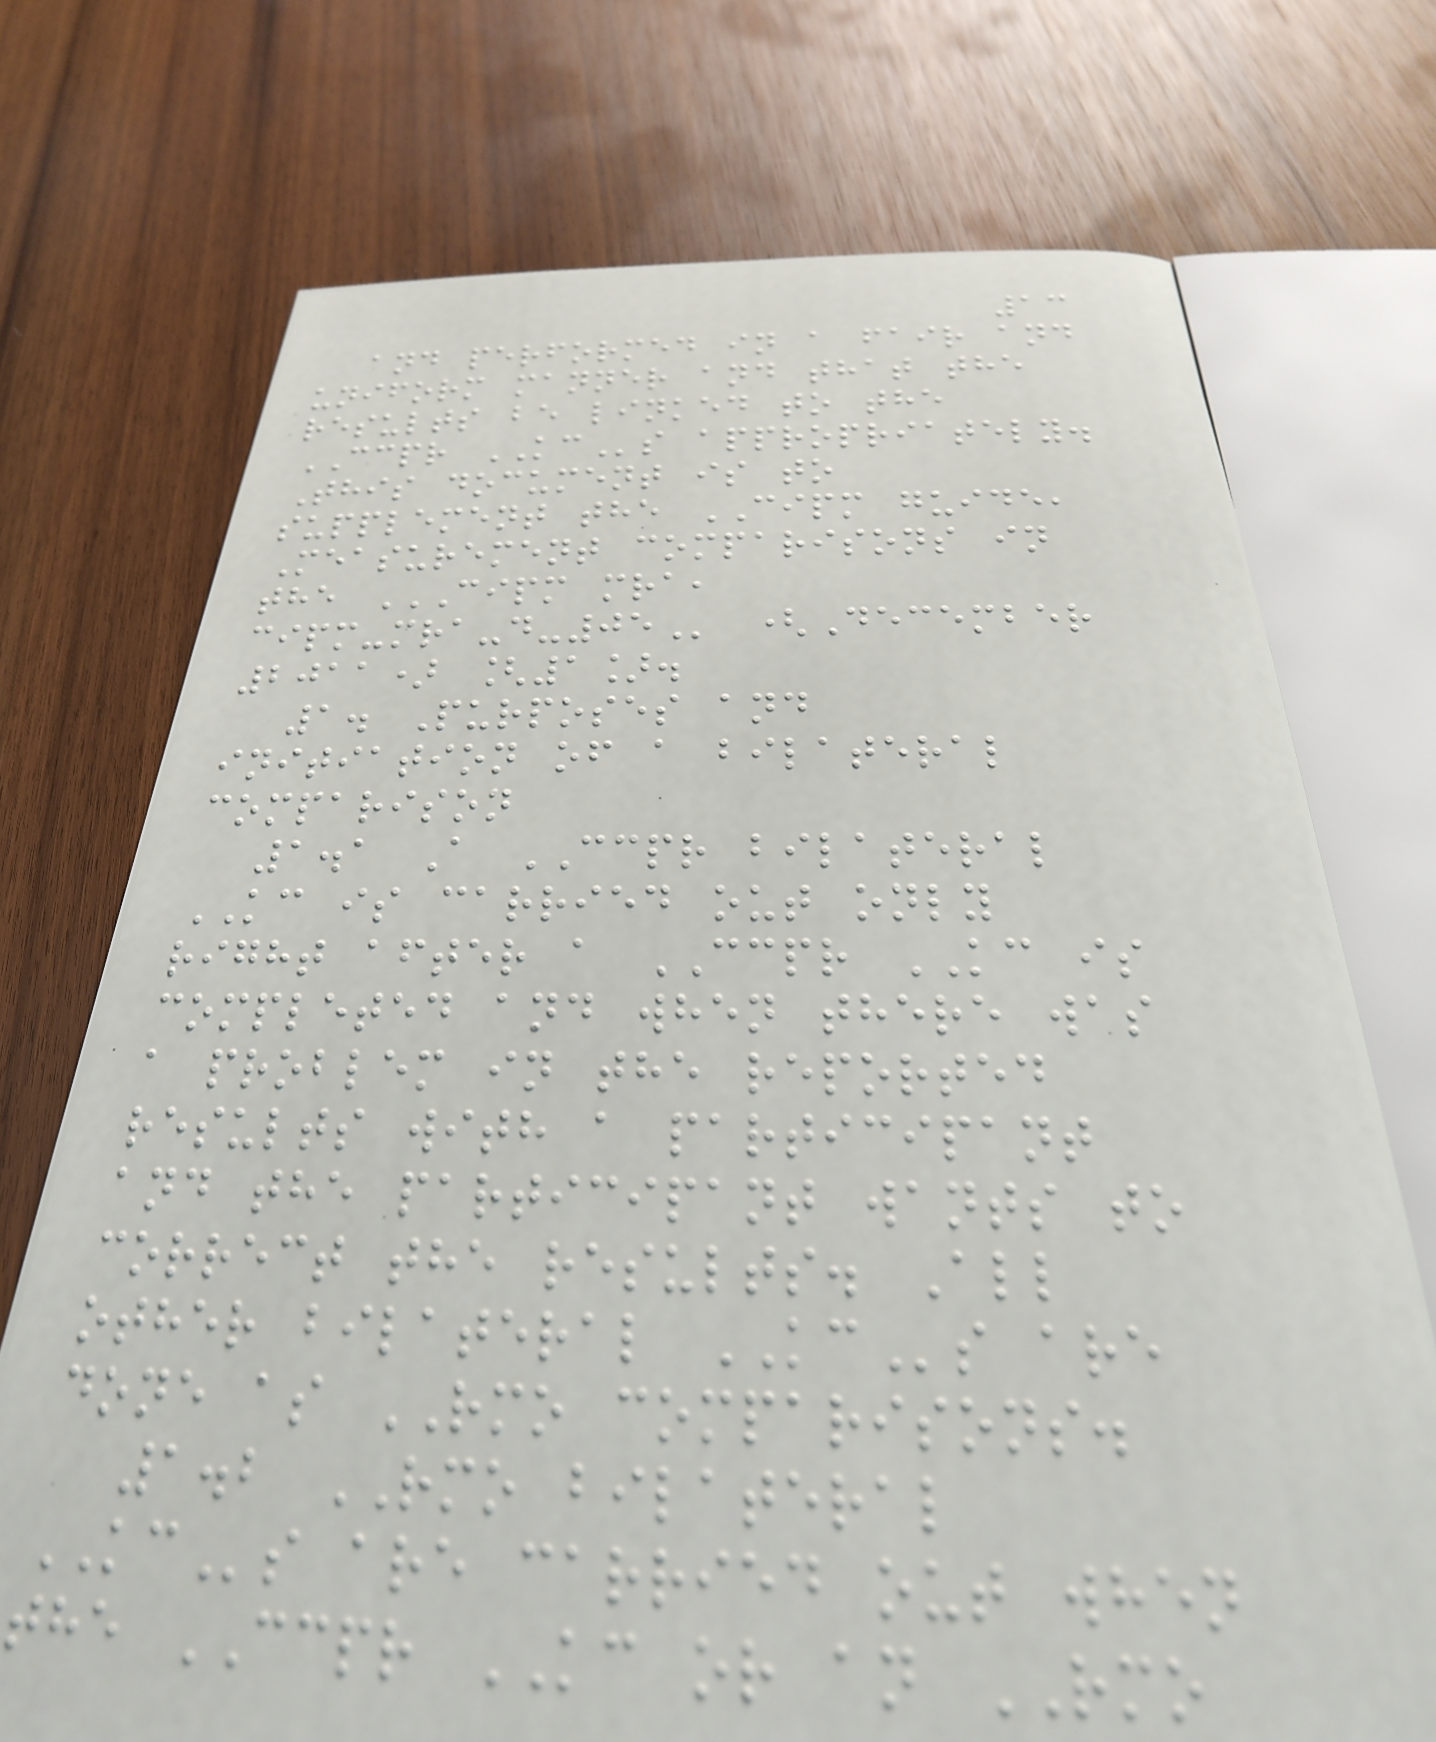13
and performed in a fair and
uniform manner and that the
results be linked to the
CCPR KCs appropriately.
This document is to
supplement the CIPM guide,
Measurement comparisons in
the CIPM MRA,
CIPM-MRA-D-05 (December
2011) [1].
1. Purposes and
initiation of a bilateral
comparison
1.1 A CCPR bilateral
KC is carried out only
right after a CCPR KC is
completed and when there was
a problem in the reported
results with a participant
and the participant wants to
correct the results. All
other bilateral KCs are
done as RMO comparisons.
1.2 RMO bilateral
KCs are carried out when
the CCPR KC or an RMO
